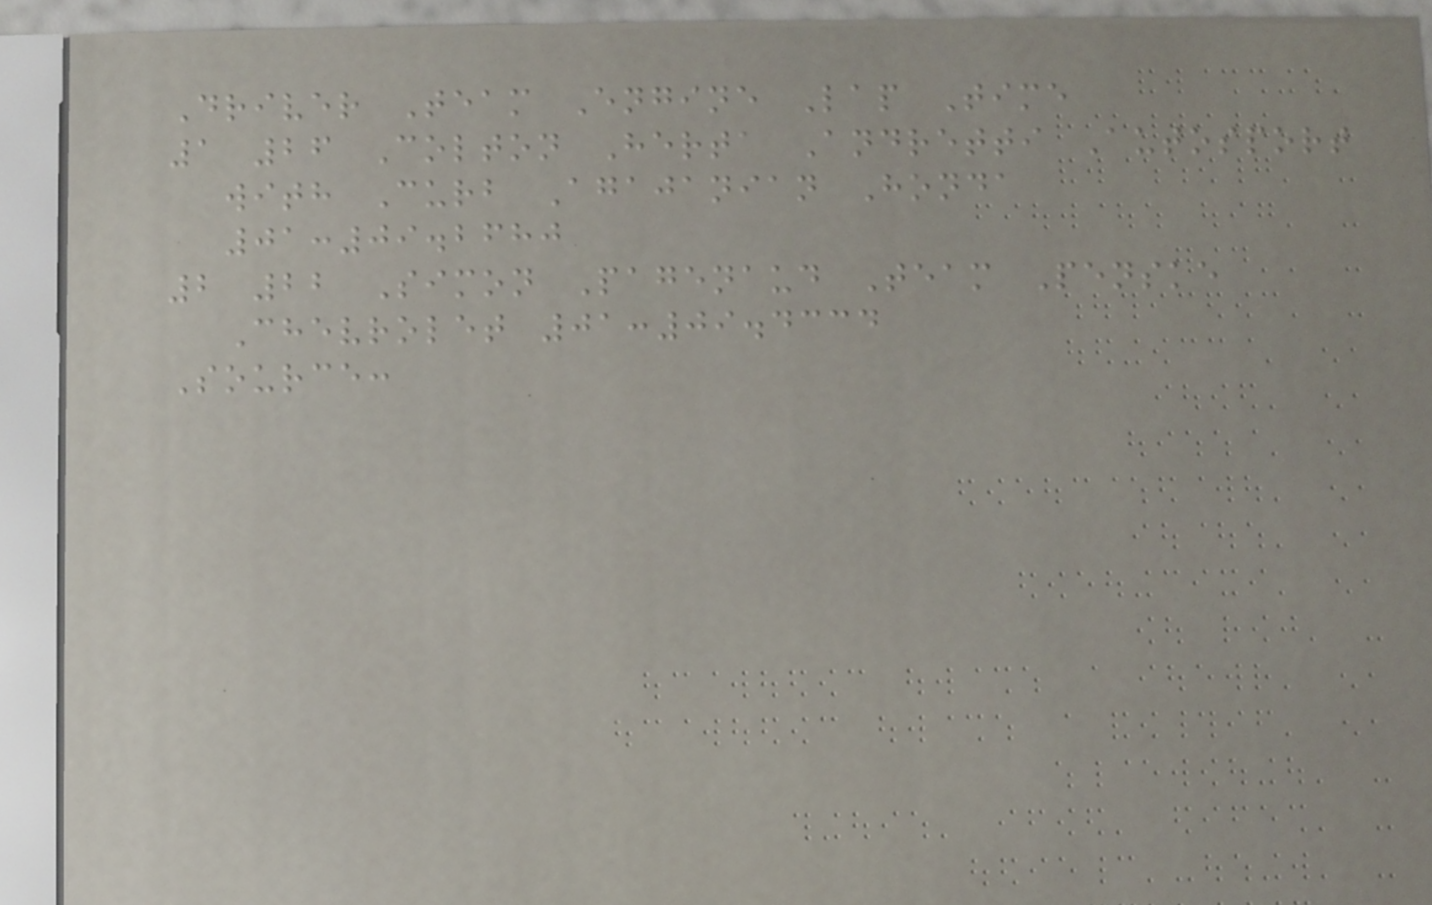Driver Team Engine Lap Time
1 26 Colton Herta Andretti Autosport
with Curb Agajanian Honda
01:09.2680
2 22 Simon Pagenaud Team Penske
Chevrolet 01:09.4334
Source:
